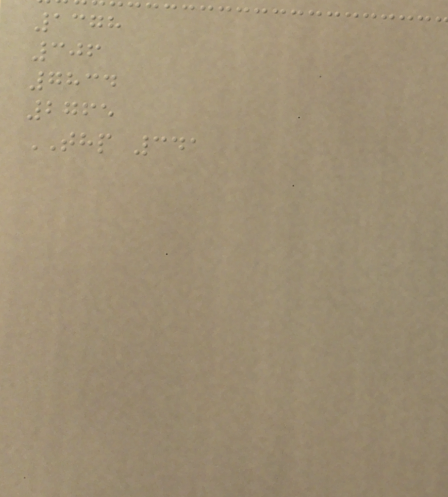1378
306
7834
2765
THP 341
